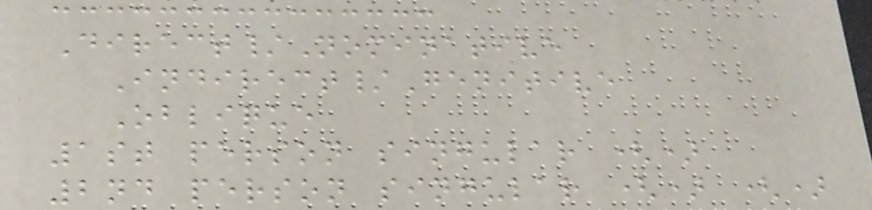Direct/Nominative
Indirect/Genitive
Oblique
1st person singular ()
2nd person singular () ()
